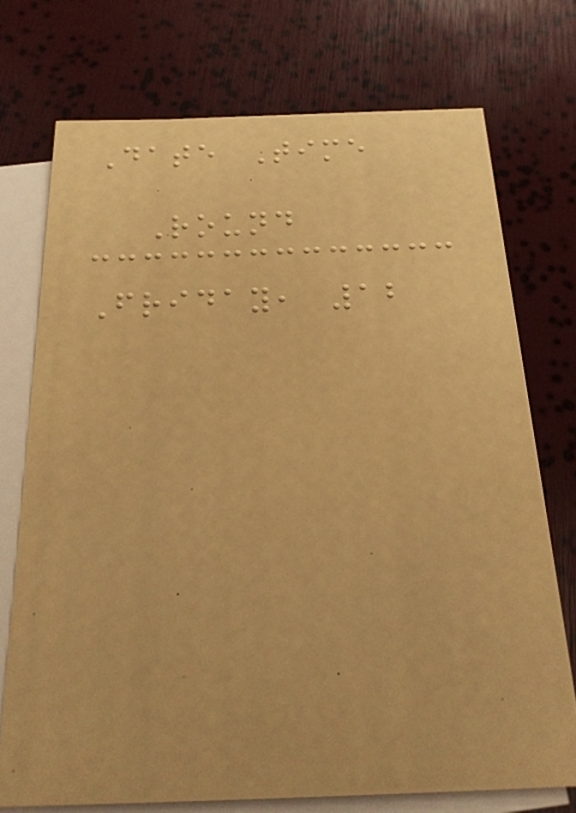Date Time
Round
Friday, 12
